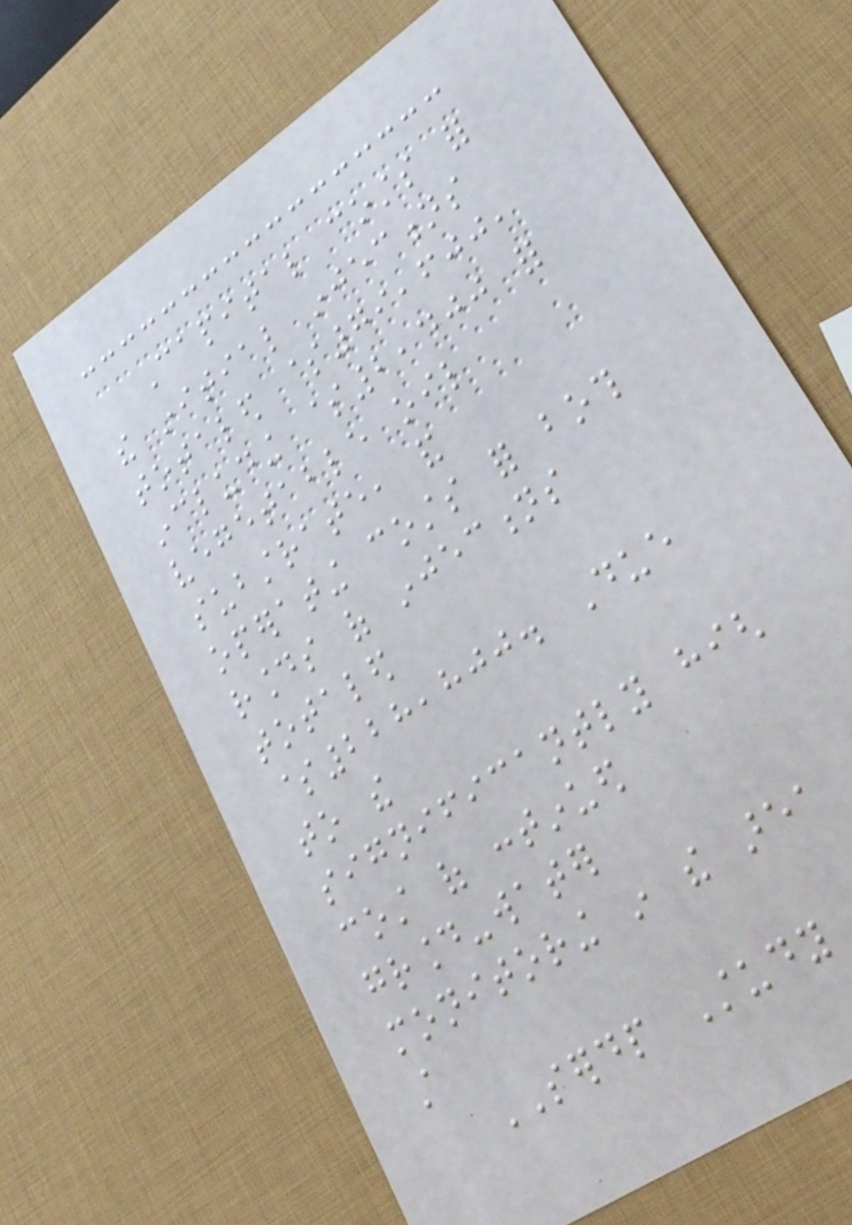Capital costs for
the initial injections
totaled $79,600,
including $2,400 for
vegetable oil
substrate, and
operating costs for both
rounds of injections
totaled
$228,800. Due
to the
significantly high
cost of continued
ground-water
monitoring in the area
still
SERDP Study
